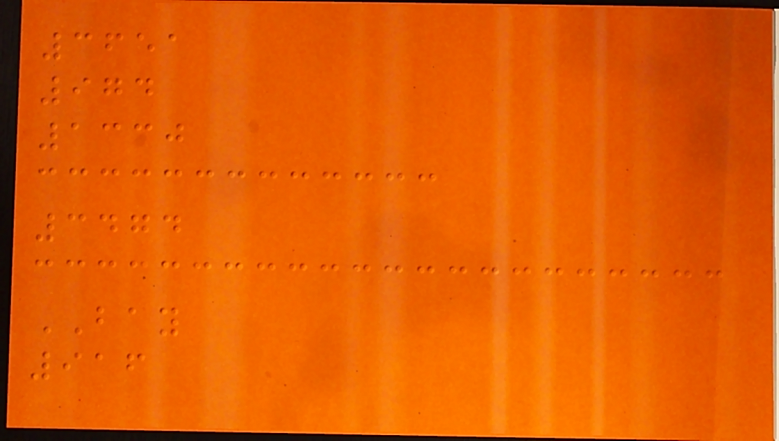3651
974
1330
3474
BAY
916
